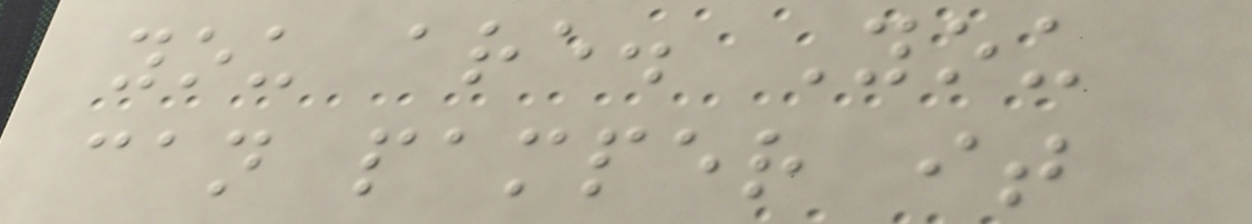you are. You
can pamper it
